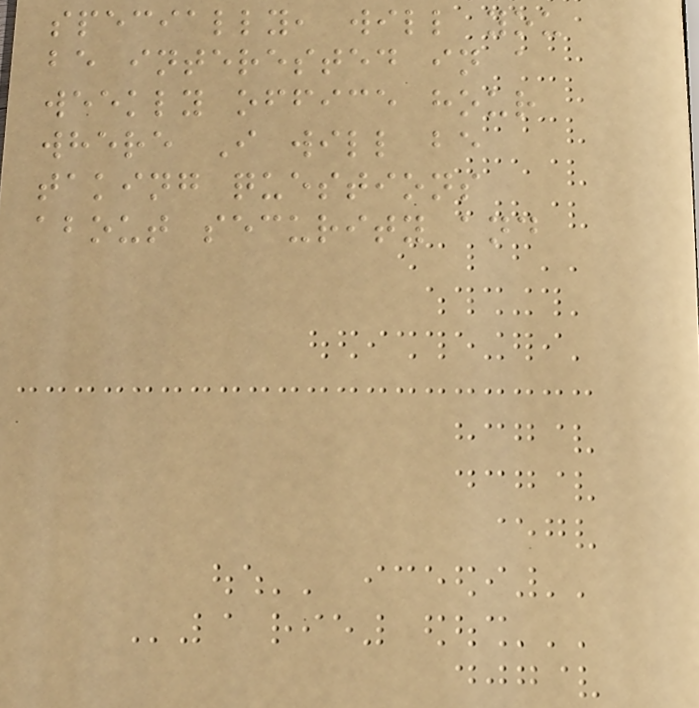specially, will you
be interested in a
weekly office hour
where I will be
taking questions
about security and
